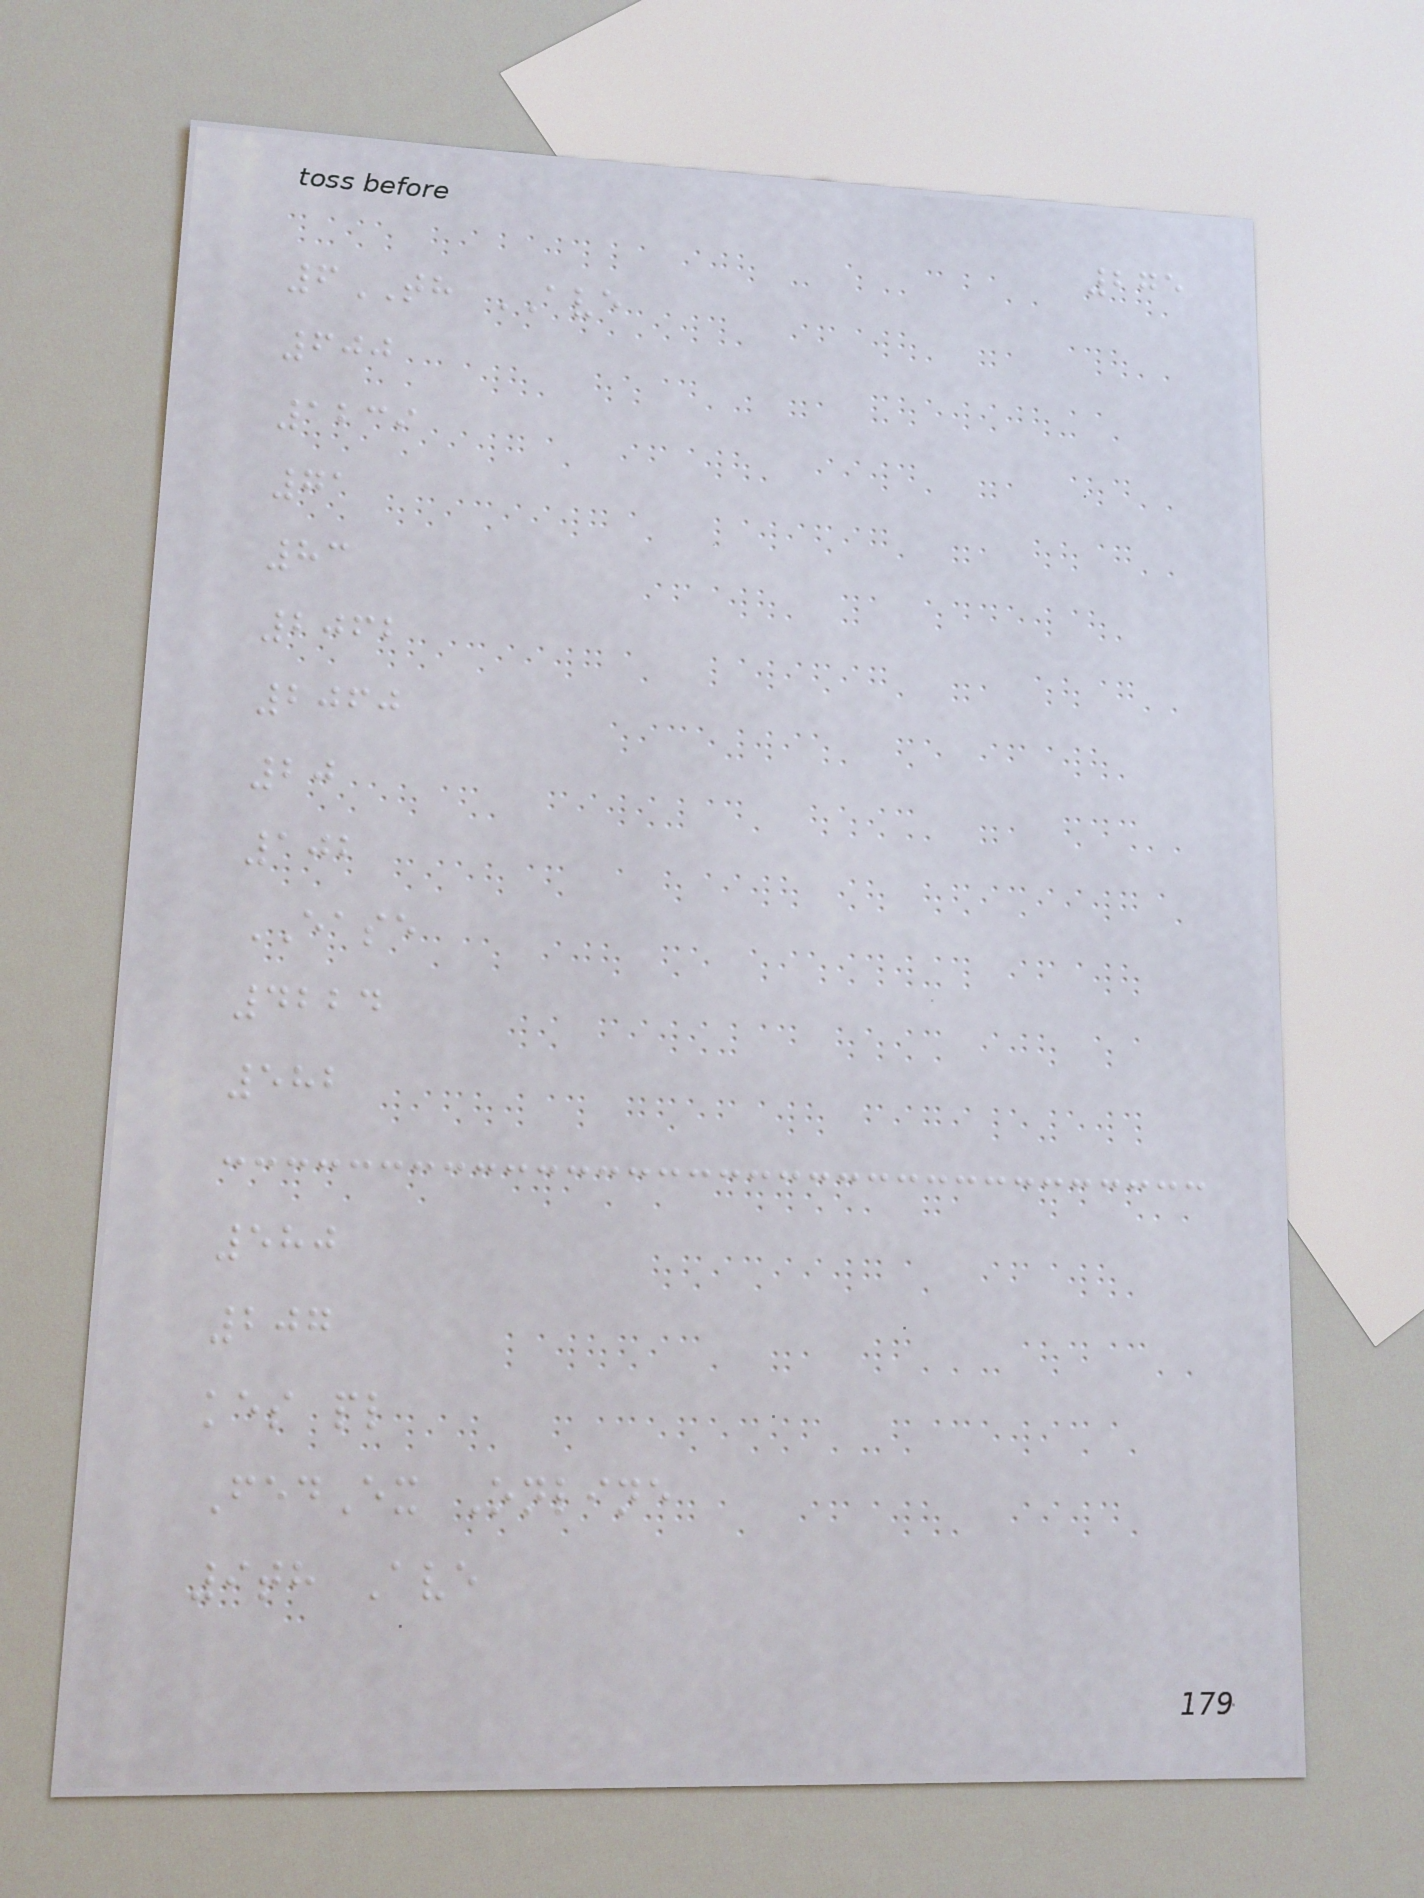275
6TH AVE
600
1239
71
83
2062
2060
20
102
EASE
4224
582
580
207
kes pl
FedEx Online
9th Ave
